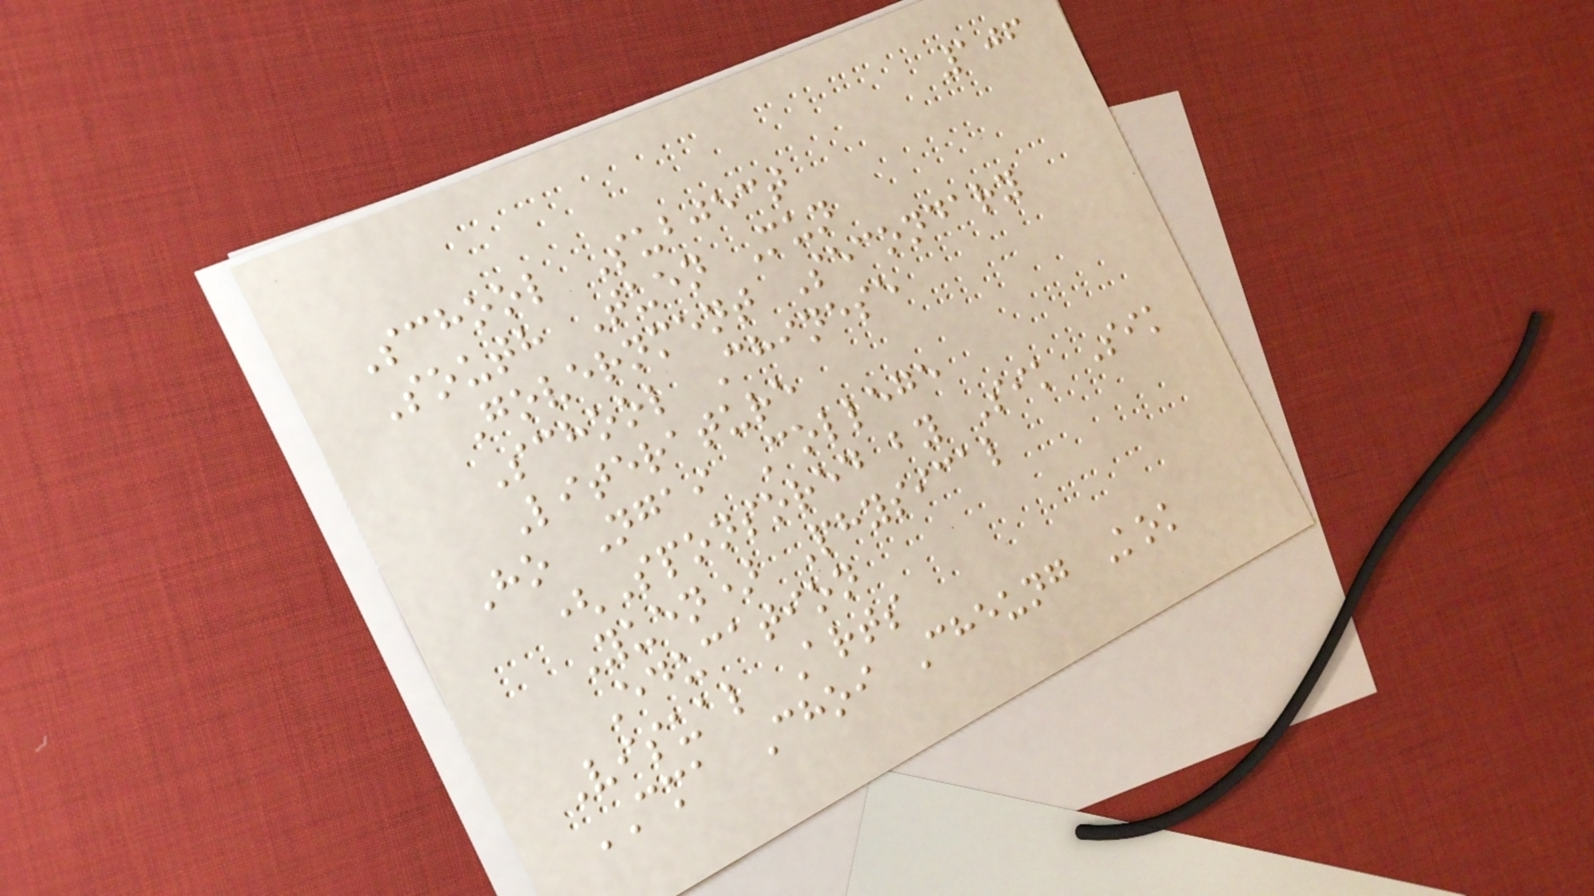106
School Subject
South Tuen Mun
Government Secondary
School Chinese
Literature
Ho Ngai College
(Sponsored by Sik Sik
Yuen) Physical
Education
Visual Arts
CMA Choi Cheung Kok
